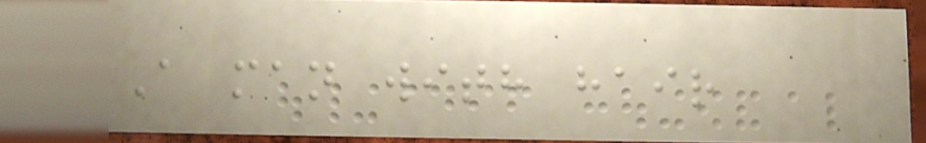A man with hair
